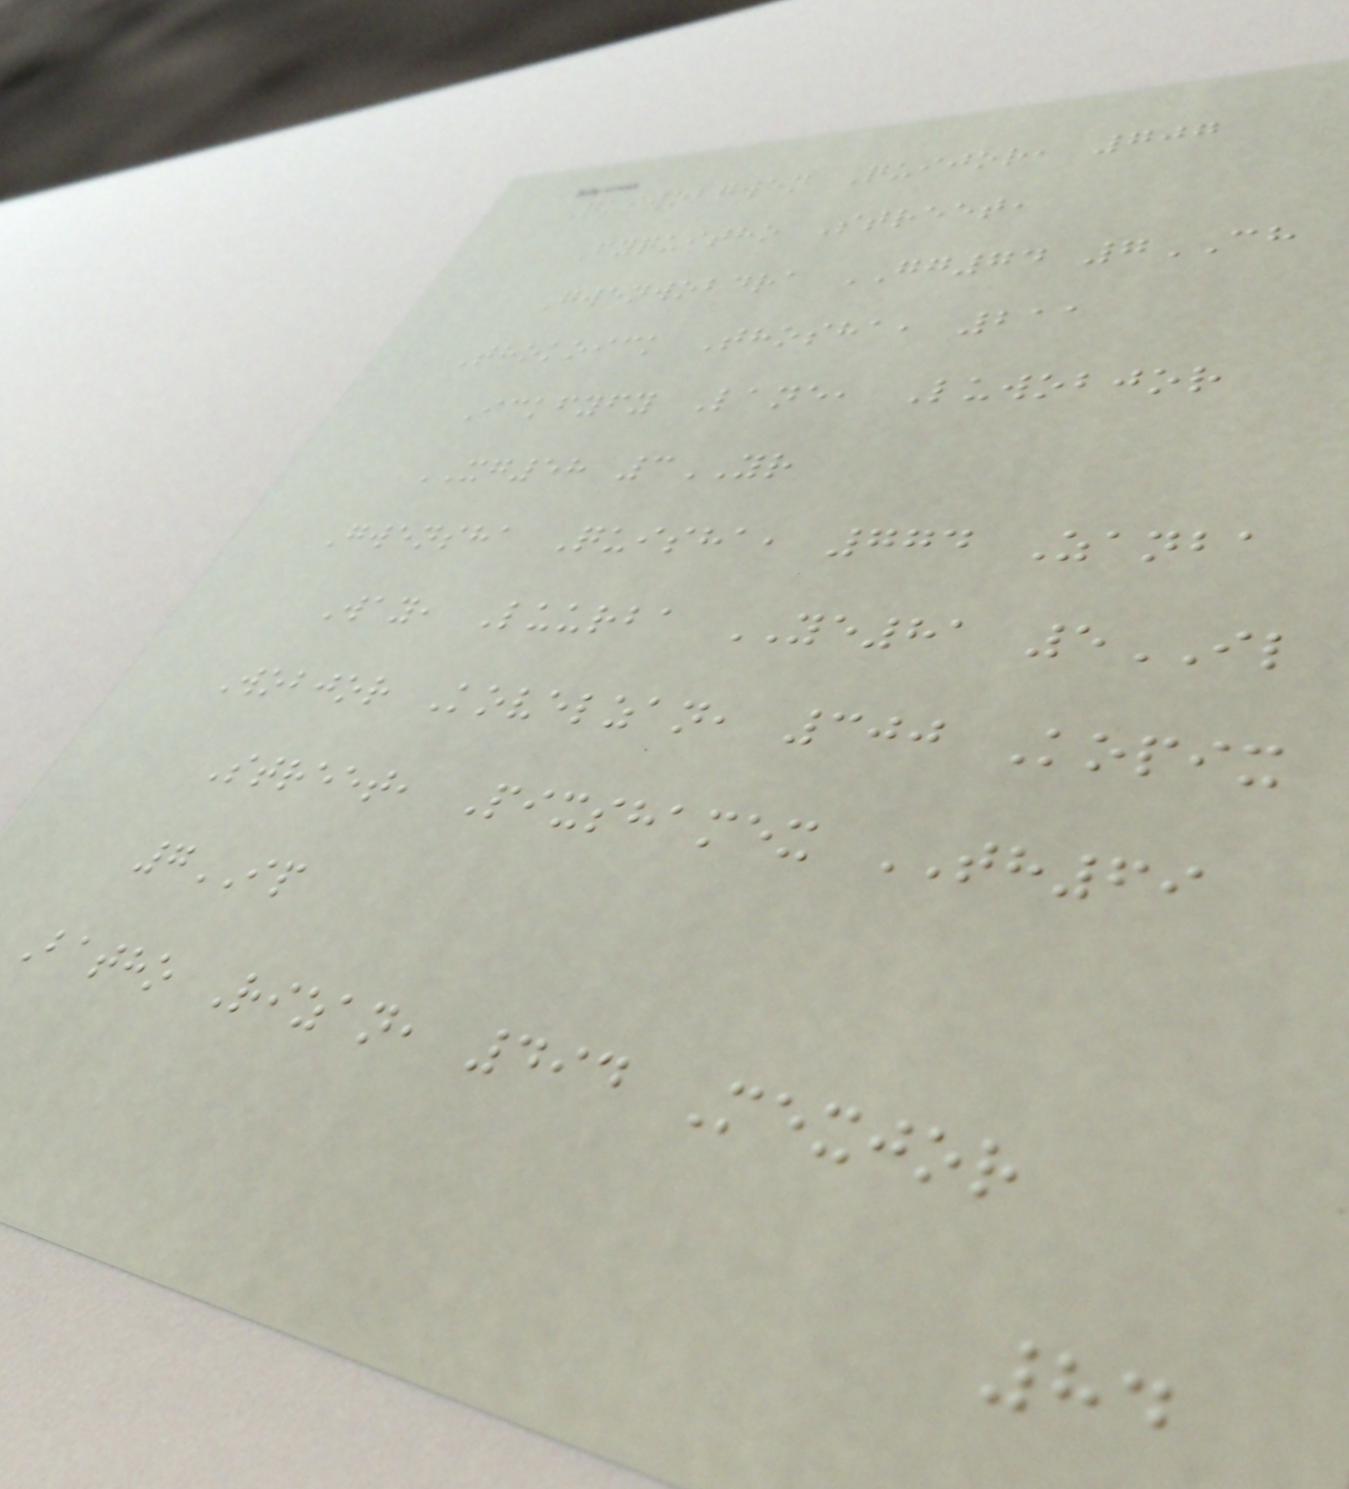Quiwobgwen Quijor, 707
Fyquitho Street,
Gwenwobdra GG74 7CH
Thokoick Thosha, 211
Ickfyfy Lane, Luwobjor
XG58 3YR
Gwensha Quisha, 774 Zanba
Way, Luurba YE81 5IL
Wobjor Kovelzan, 300 Kopix
Street, Pixshamex TH69
7IP
Batho Rizan, 494 Mexjor
84
